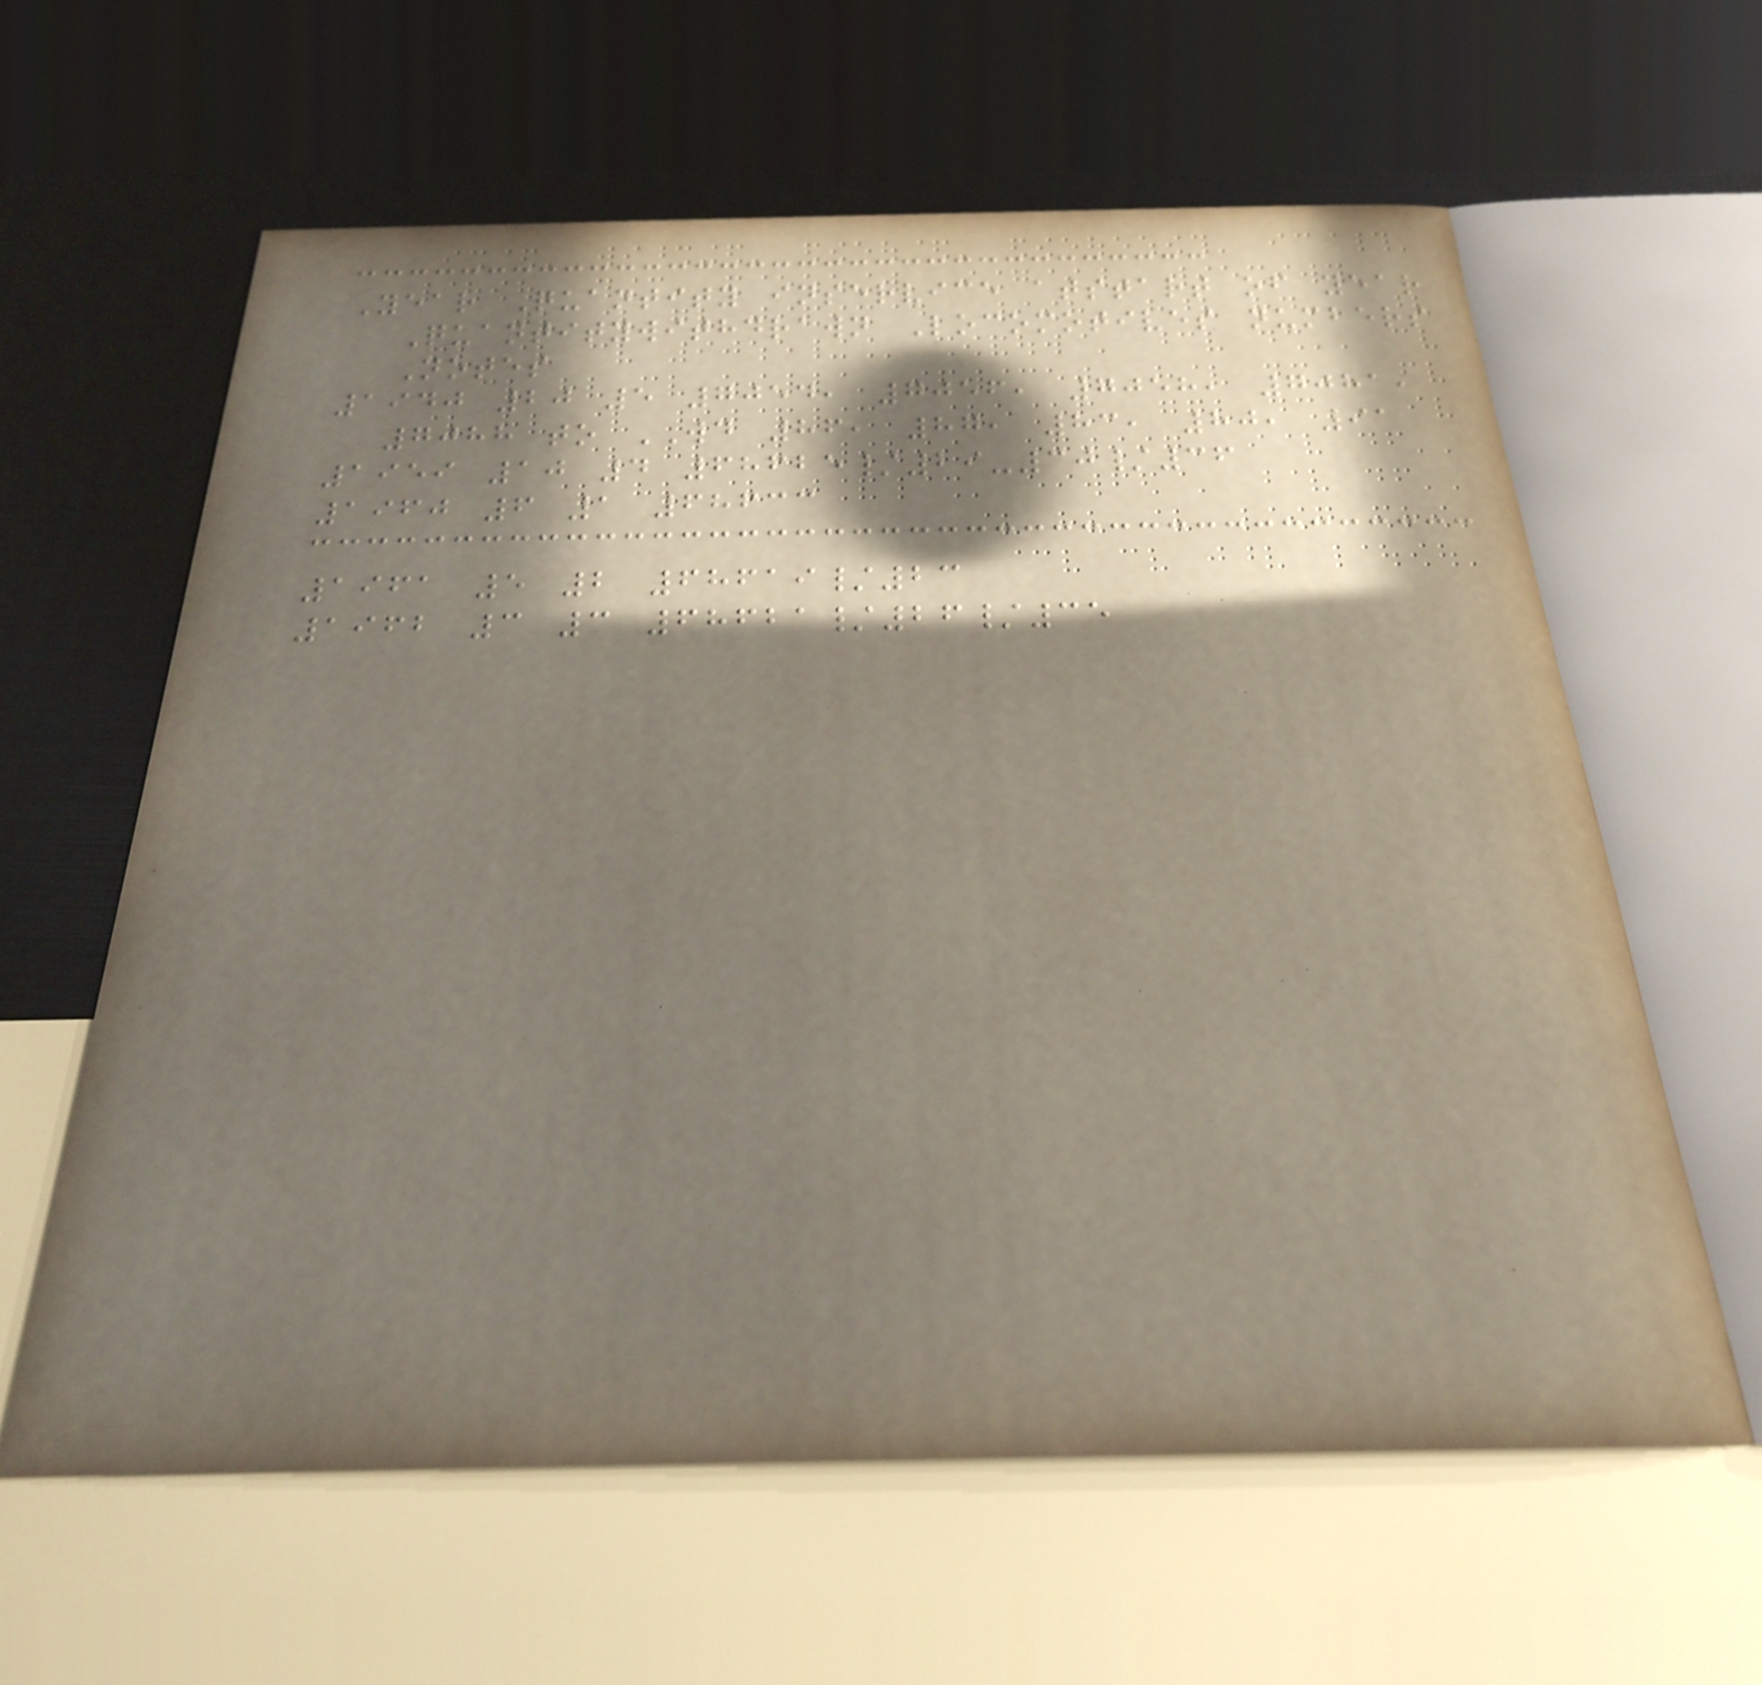Year Quantity inservice atstart of year
Quantitywithdrawn Locomotives numbers
Notes
1940 20 5 7054, 7056, 7058, 7081,
7088 to WD 86, 87, 83, 80, 91
1959 10 4 68625/29-30/36
1960 6 1 68633
1961 5 2 68619/23
1962 3 3 68621/26/35
